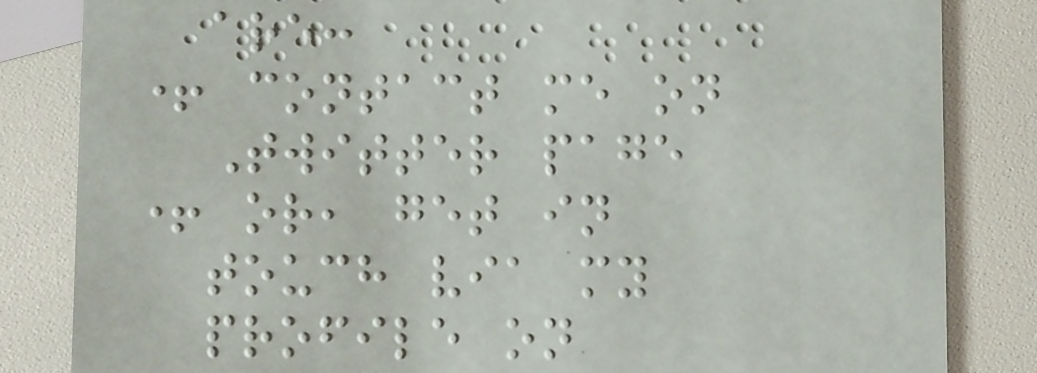are:
+ contact me on
Twitter page
+ or, get in
touch via my
profile on
